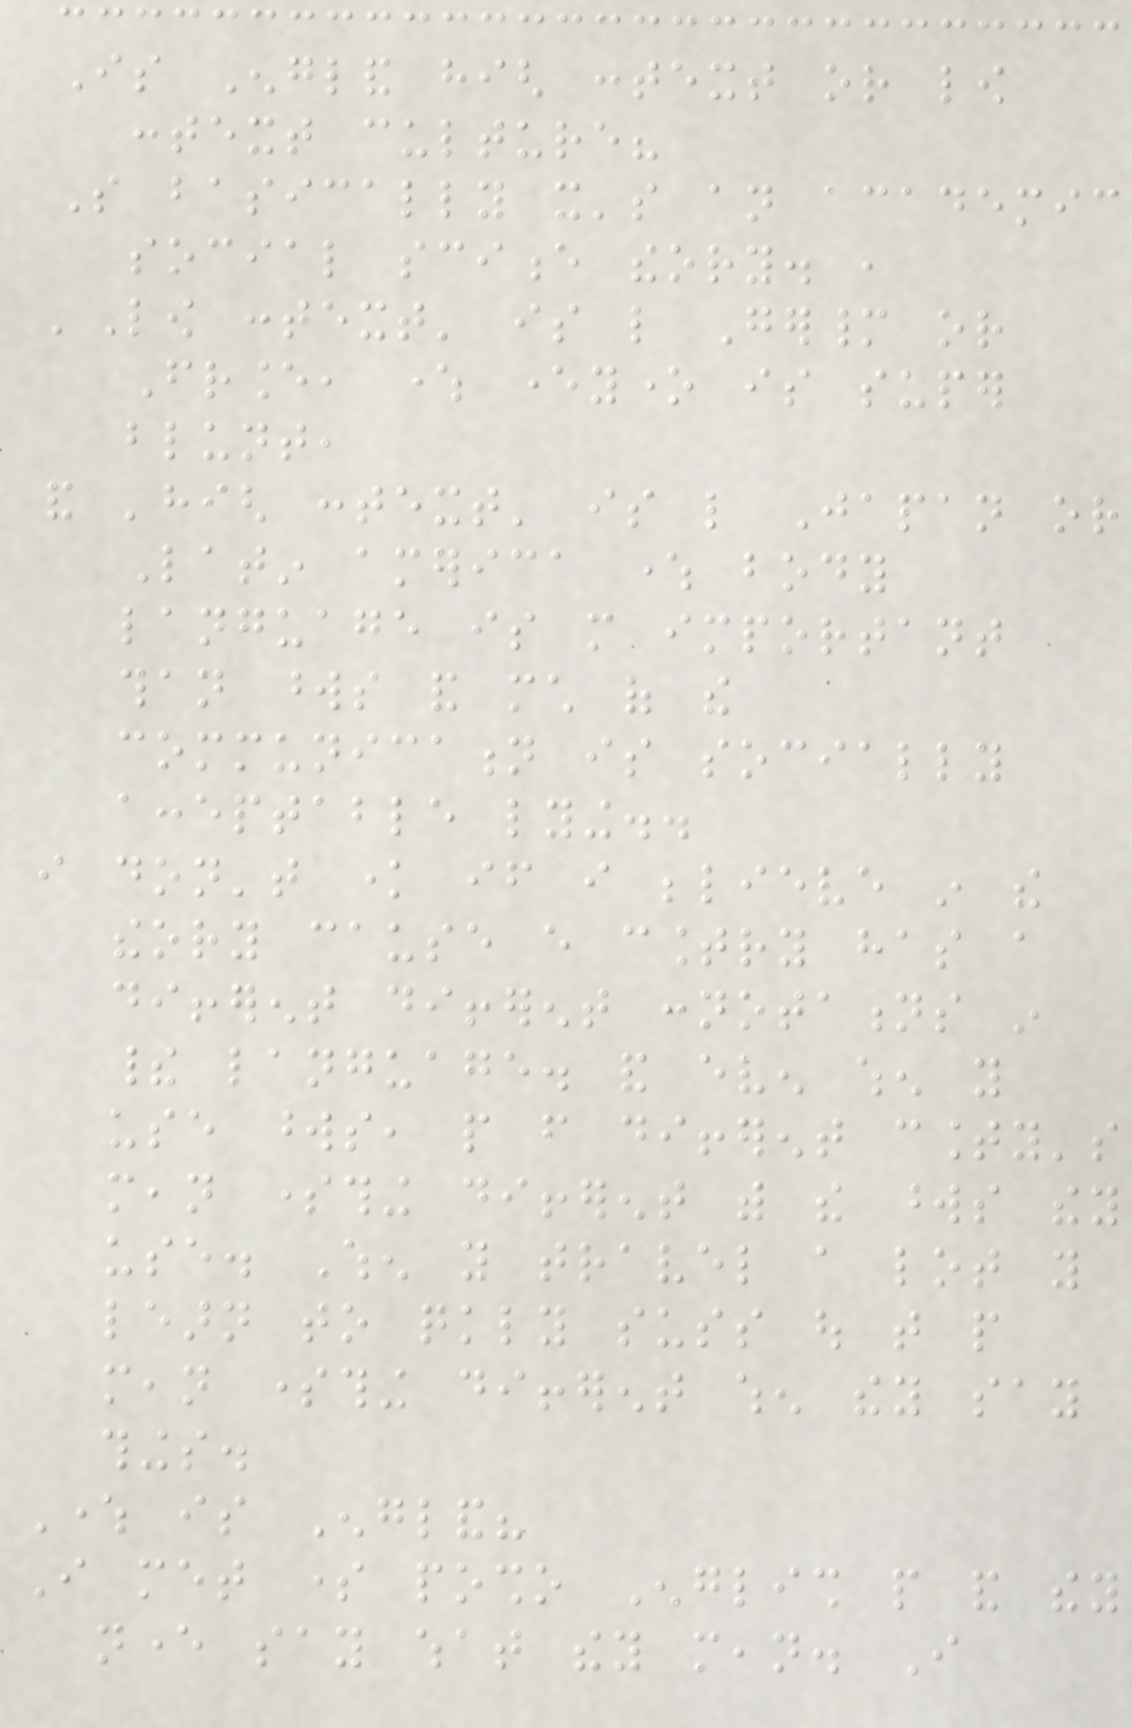Is England high context or low
context culture?
So basically it's an academic
social science theory. ,
'Low context' is like Germany or
France, where everyone is super
blunt,
and 'high context' is like Japan or
Latin america where body
language is more important
than words and much of the
communication is socially
acceptable lying..
i don't know if i believe in the
theory cause every country has a
different different connotations in
their language. and even when you
use words, people from different county's
mean something different with the words they
use. When you travel a lot you
learn to quickly suss out that people
mean something different when they say
things.
Where is England?
I met some posho English people and they
never say what they mean. I
